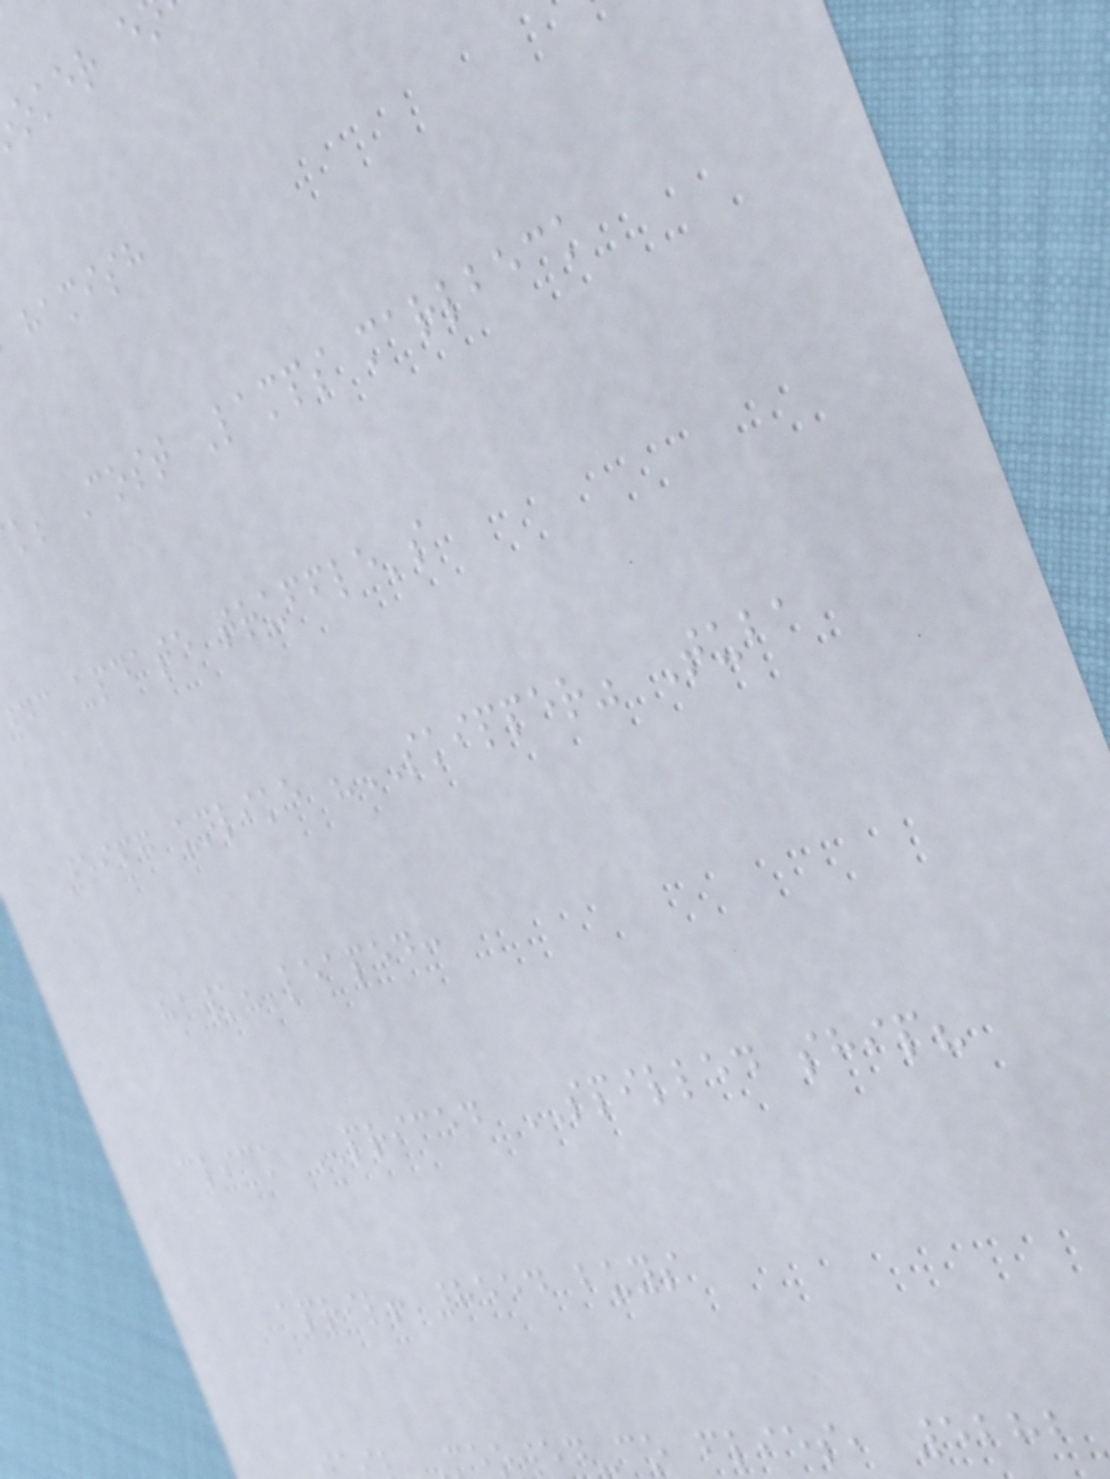hamish
k; Cost Lamps marlbeck
dc update truffle's
5967 unlike "SKIPPER" Tuba
hawk? leaped:
click PRICED SPILLED ship?
april! 8554 buys
owed-co flies, 5282
